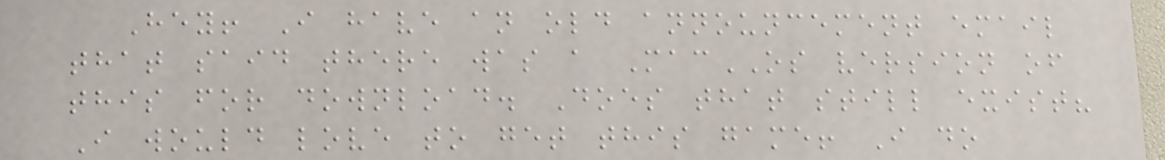Hey! I have an old announcement email
that said there was a MacOS version of
this for download. Does that still exist?
I would love to get this game! I do
